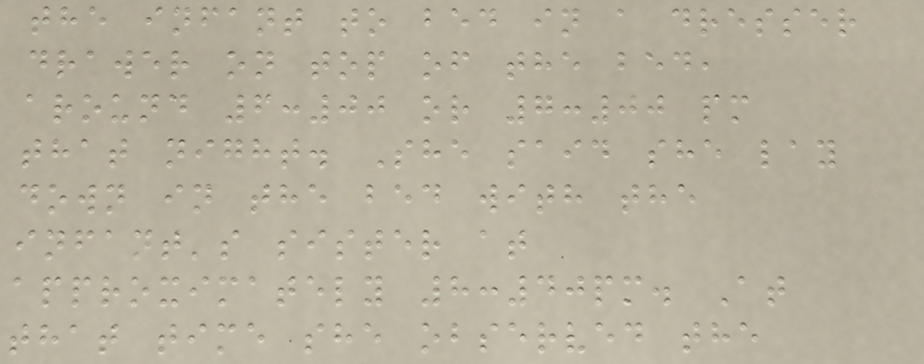the infant to bed in a dresser
drawer on top of the bed,
around 6:00 or 7:00 pm
that night. She said she lay
down in the bed with the
infant's sister at
approximately 8:40pm. At
that time she observed the
